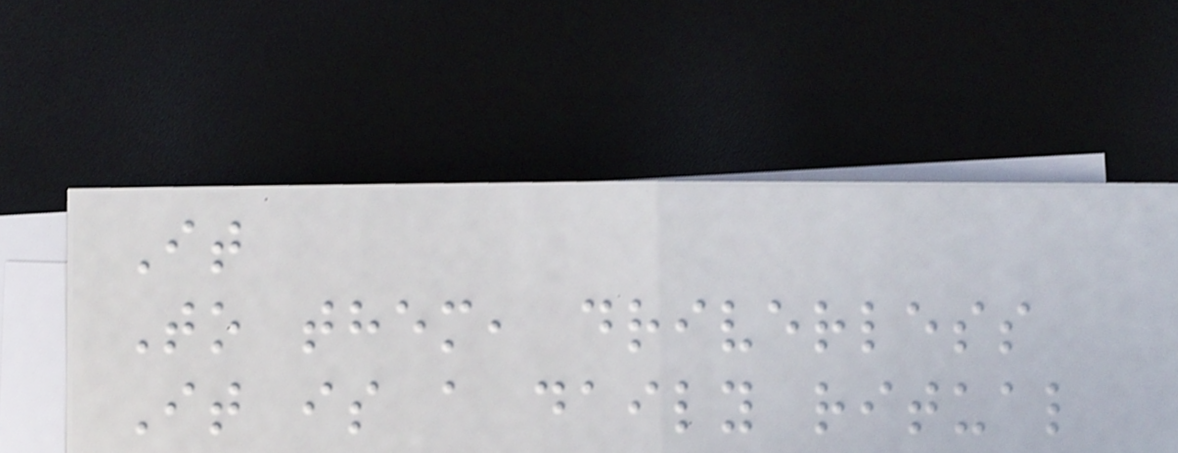It
To them, driverless
It is a daily ritual
